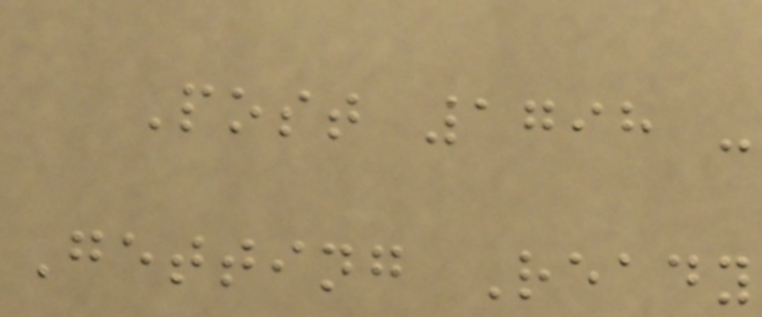Post 1798 -
Getting Ready
